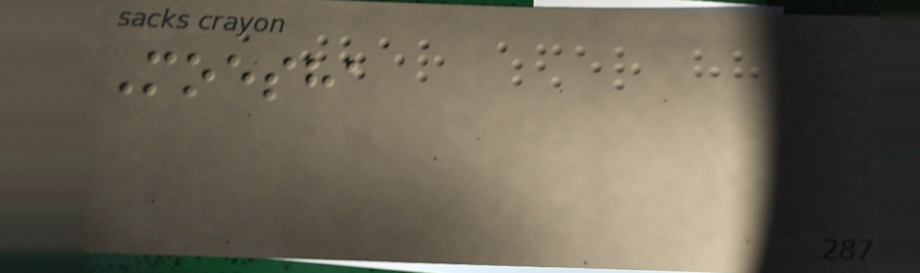Moesha
